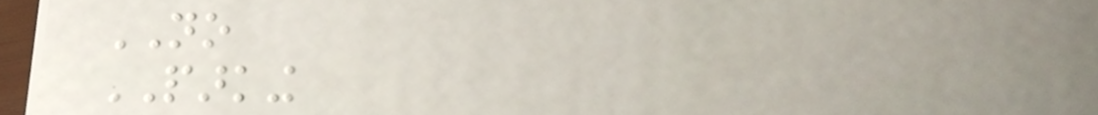NO
PARKING
